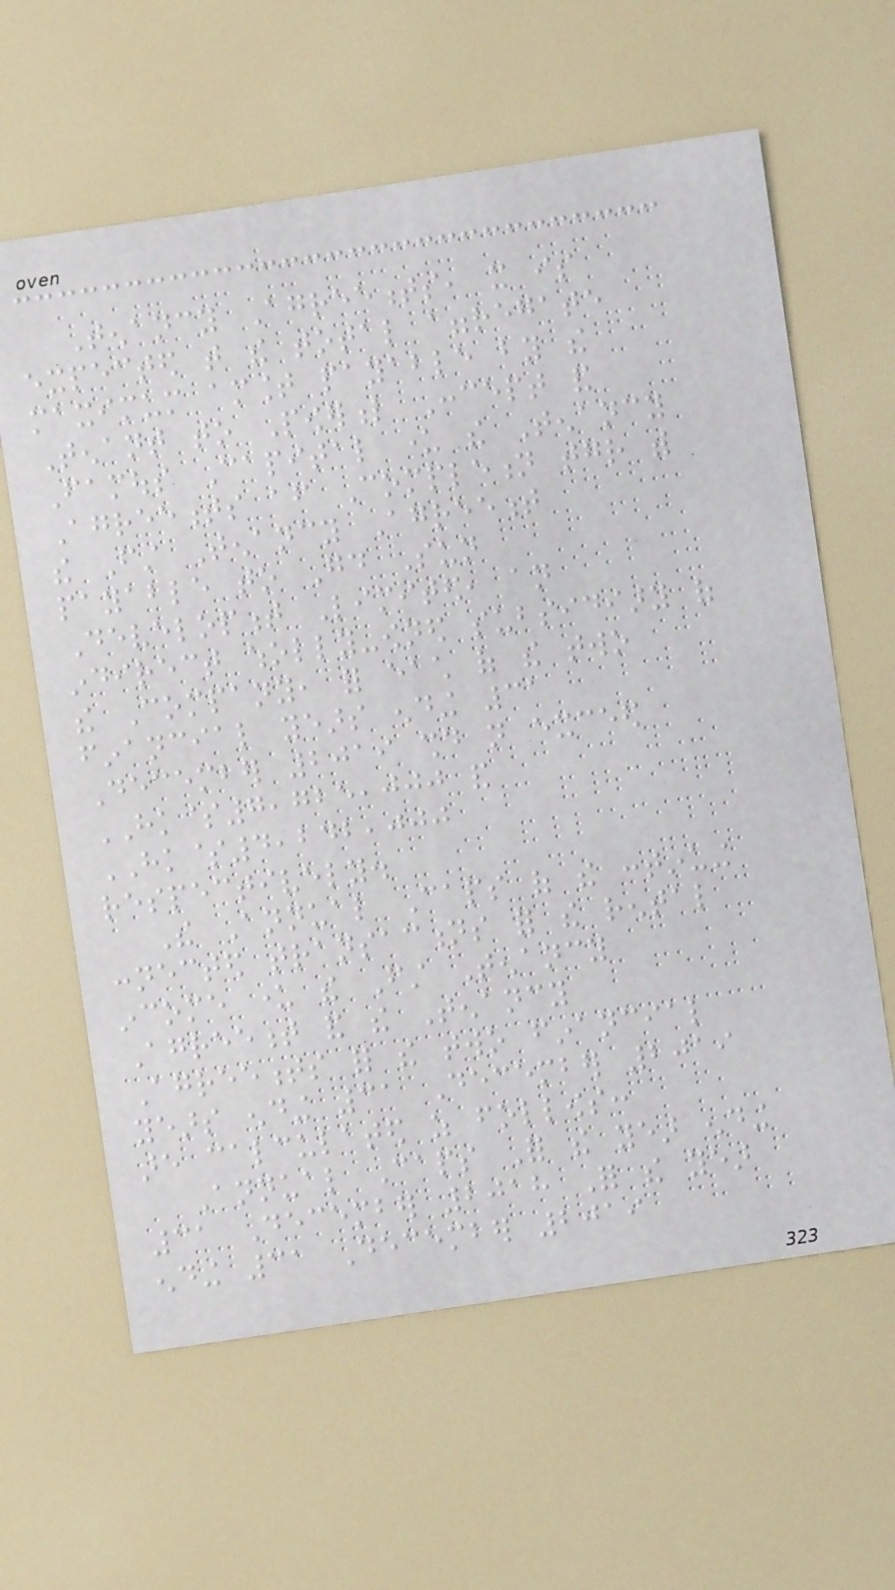Tenancy Agreements, it is
expected that the total aggregate
maximum amount payable by the
Tenant to Powerful Concept and
Famous Capital under the Tenancy
Agreements after Completion together with
the First Tenancy Agreement
payable to Good Sun
Development Limited, an
indirect wholly-owned subsidiary of
the Company, for each of the two
financial years ending 31
December 2019 should not exceed
HK$7,725,000 and
HK$4,242,000
respectively.
The Annual Caps of the continuing
connected transactions for the rental
income under the First Tenancy
Agreement and the Tenancy
Agreements for the two financial
years ending 31 December 2019
are calculated as follows:
Annual Caps For the year ending
31 December 2018 For the year
ending 31 December 2019
